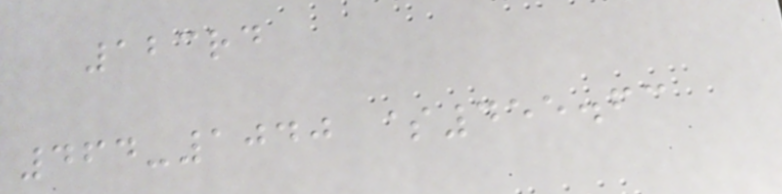123rd
464-1040 $455.63
